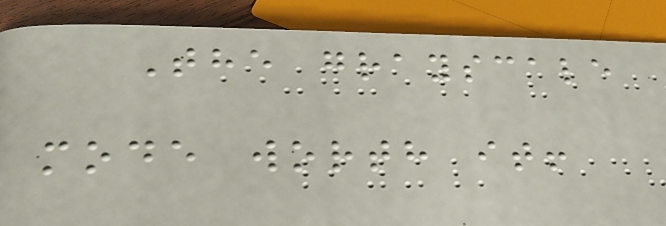The grayscale
mode worth it!
